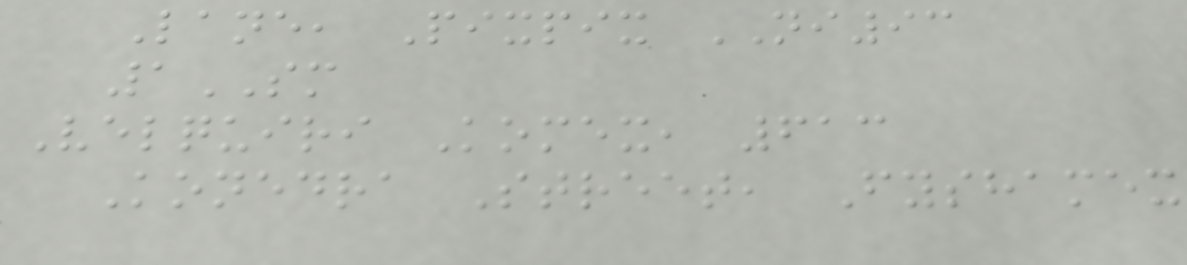Lane, Pixpix NI93
1SM
Velquiri Komex, 613
Konedra Street, Fyshamex
